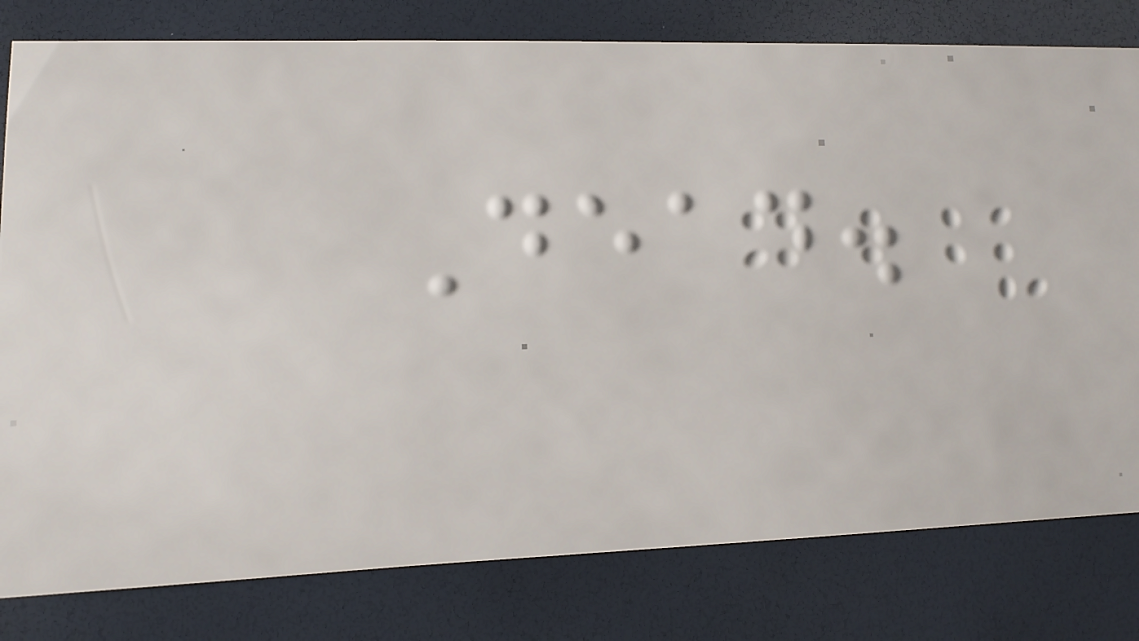Dead.
